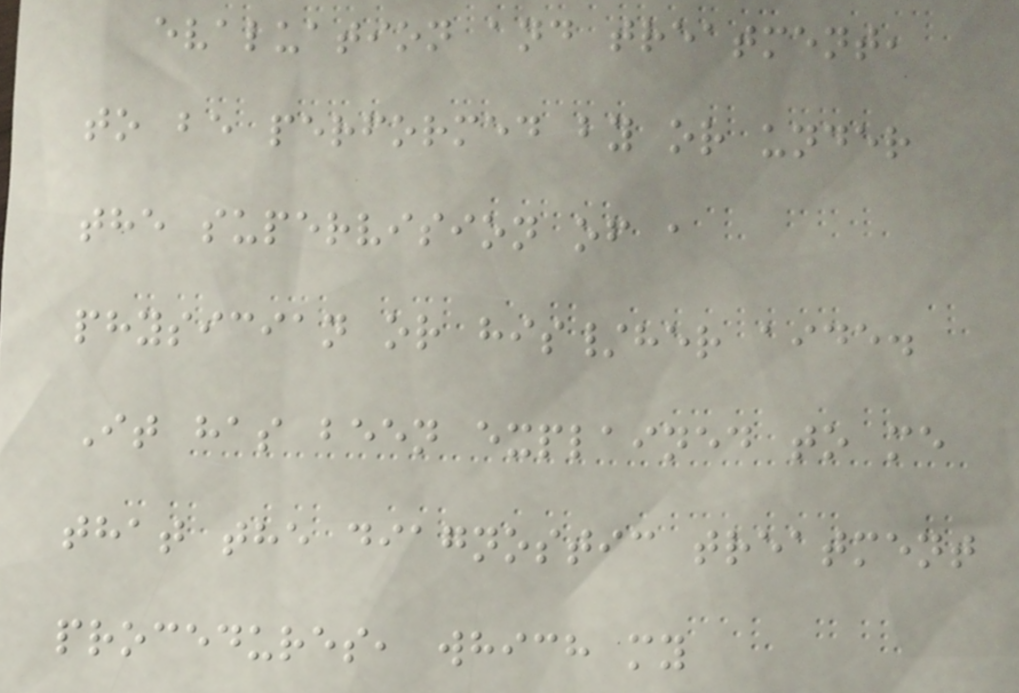evaluation and treatment,
to be performed by or under
the supervision of a
physician or his/her aide.
It has been explained to me
that the diagnostic treatment
procedures, which my
